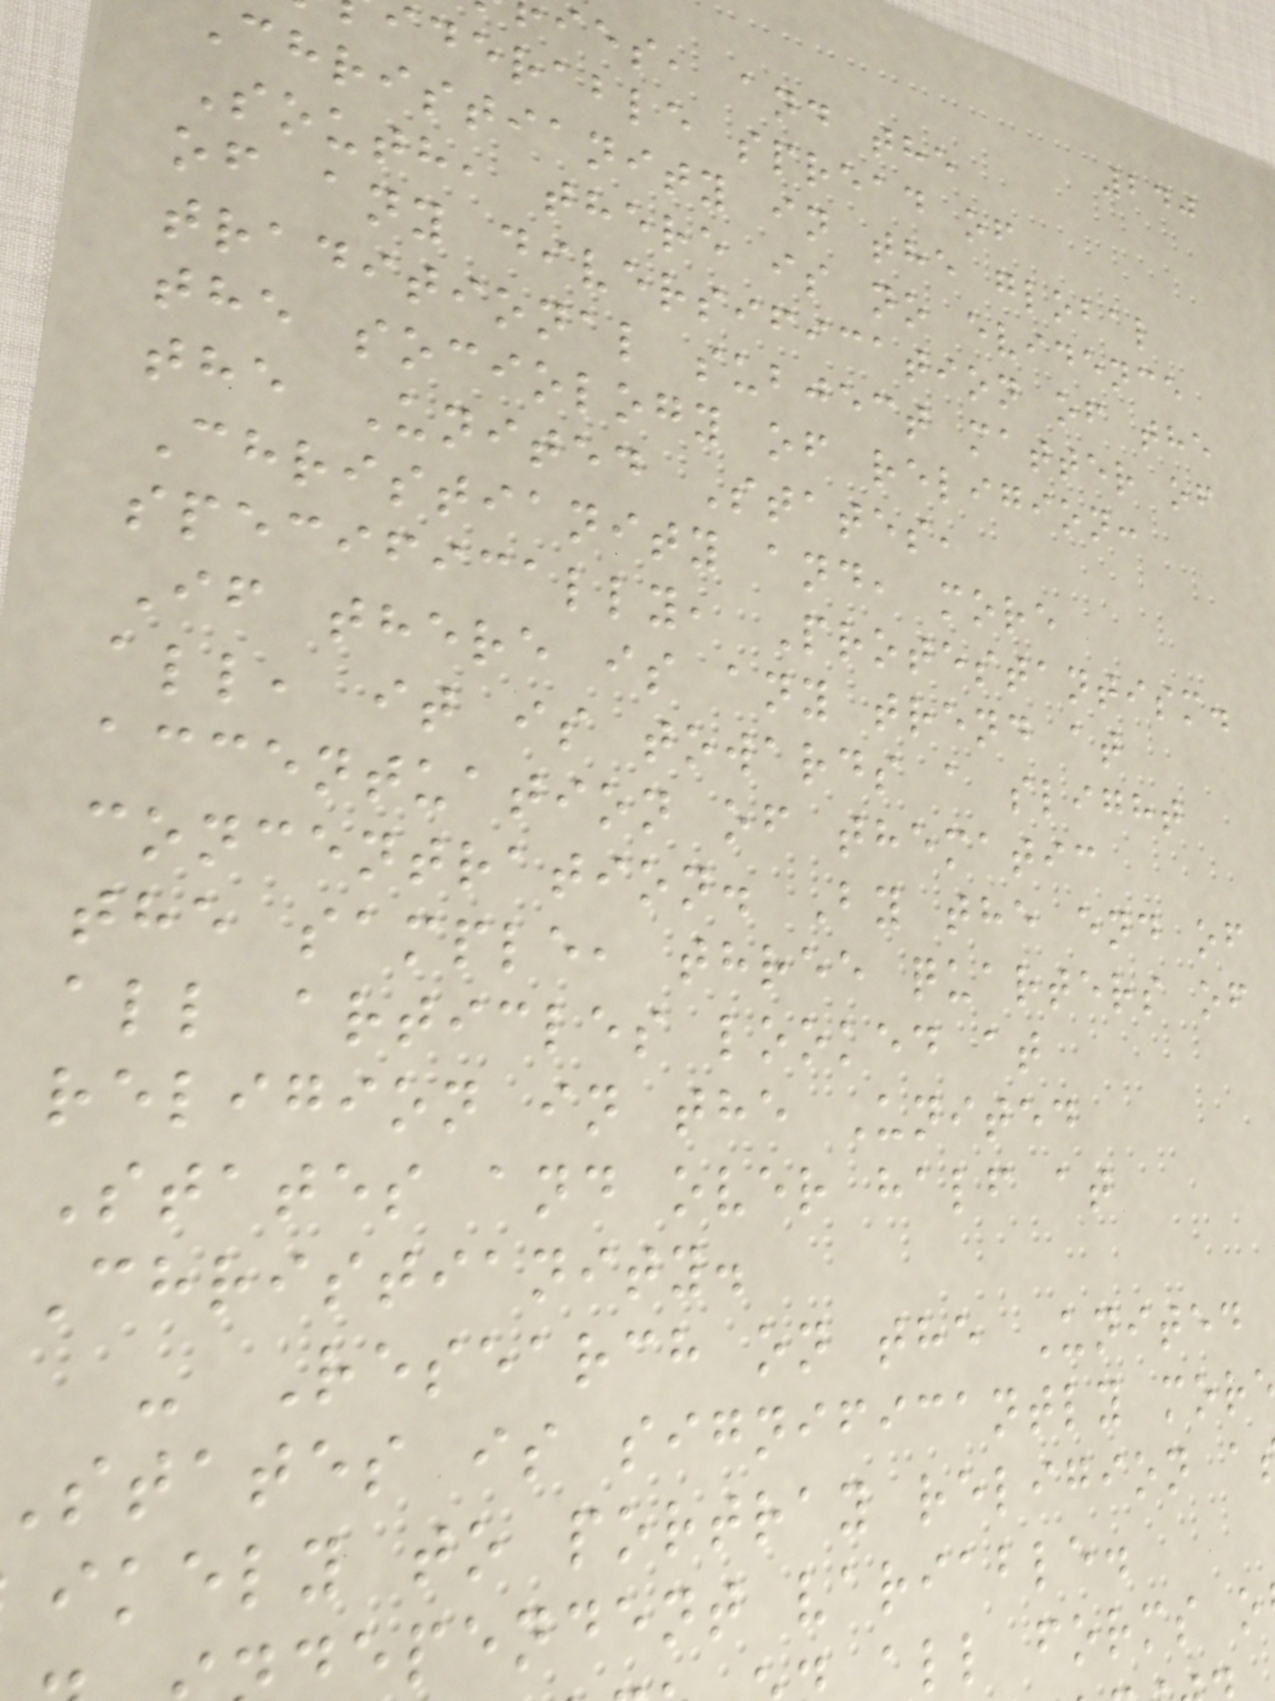240
ies, and the
derable spread of
christianity in the global
South, there is no evidence
of any diversification of the
traditional subject matter of
the sociology of religion:
the United States,
Christianity and, more
specifically, Protestantism.
If there is any trend at
all, it is towards a slight
accentuation of thematic
concentration. By the end of
the sample, three quarters of
all articles looked at
religion in the United
States and over half at
Christianity.
- Research on the United
states is significantly mor
ikely to portray religion a
ependent variable.
all forms o
